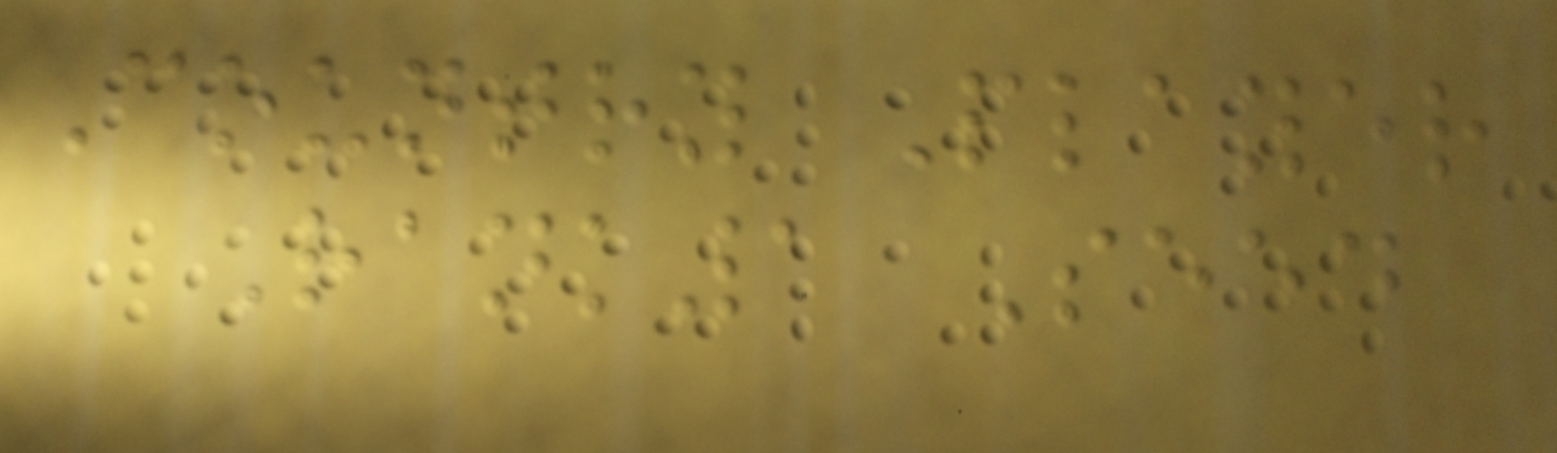Country Player
Rank1 Seed
